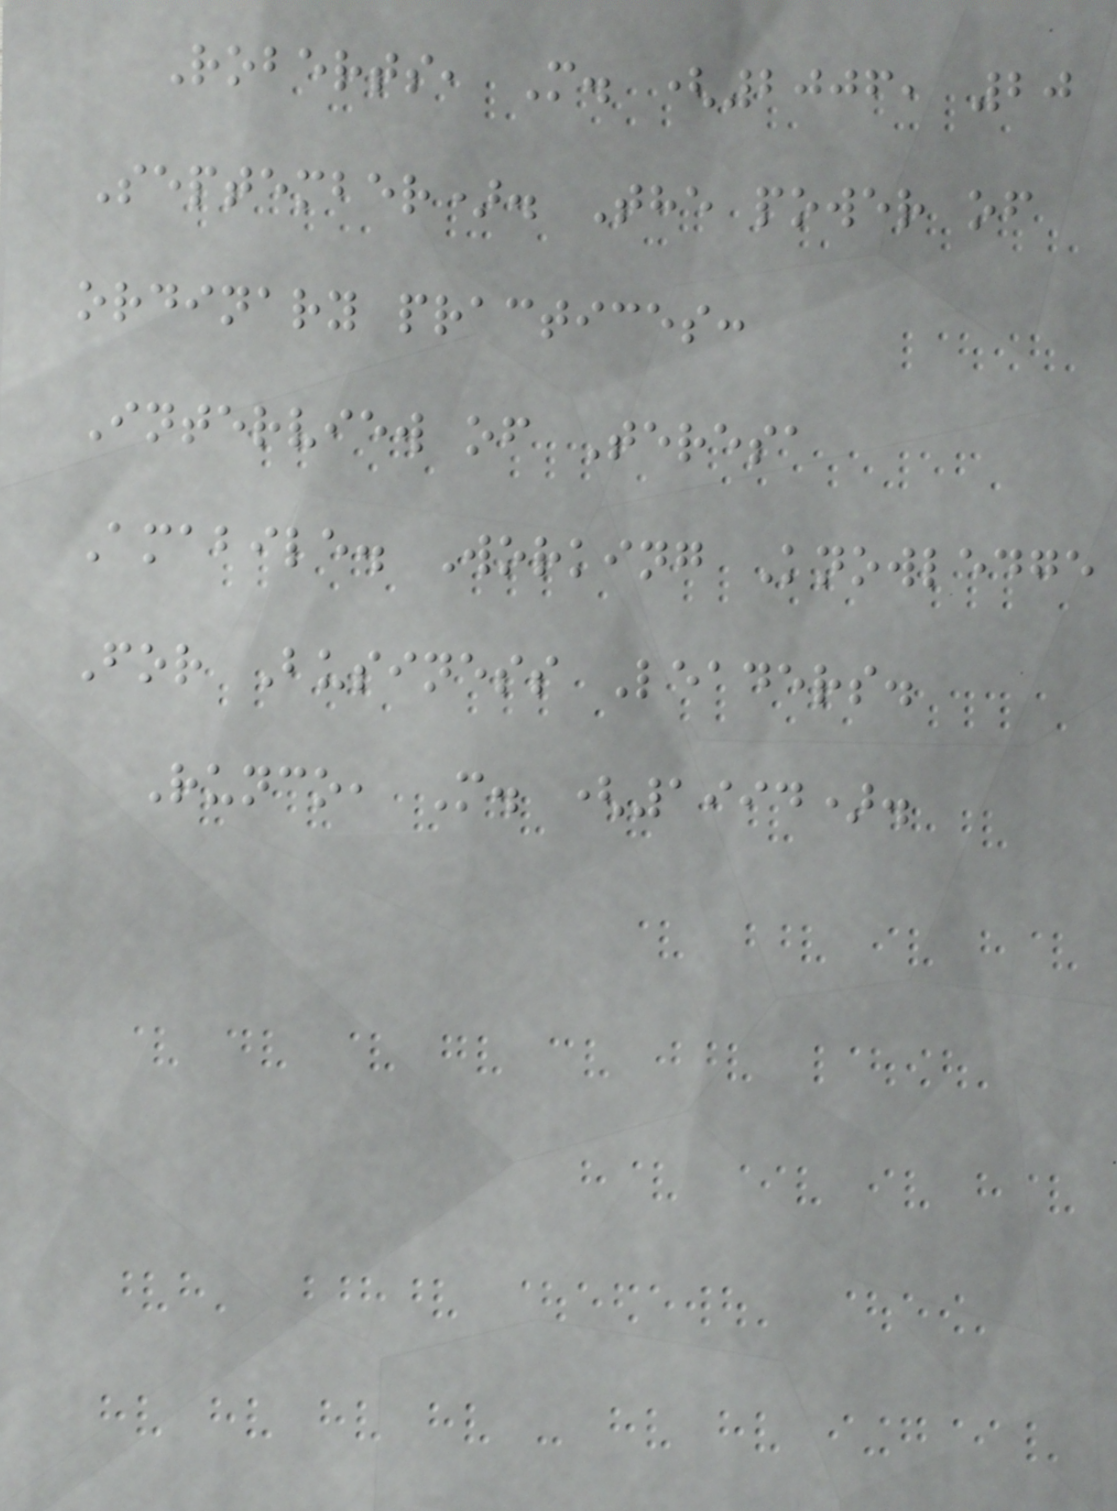Roberts, M. (2006, 20
September). The power of
ordinary practices:
Interview of Teresa
Amabile. Working Knowledge
For Business Leaders.
Runco, M. (1994).
